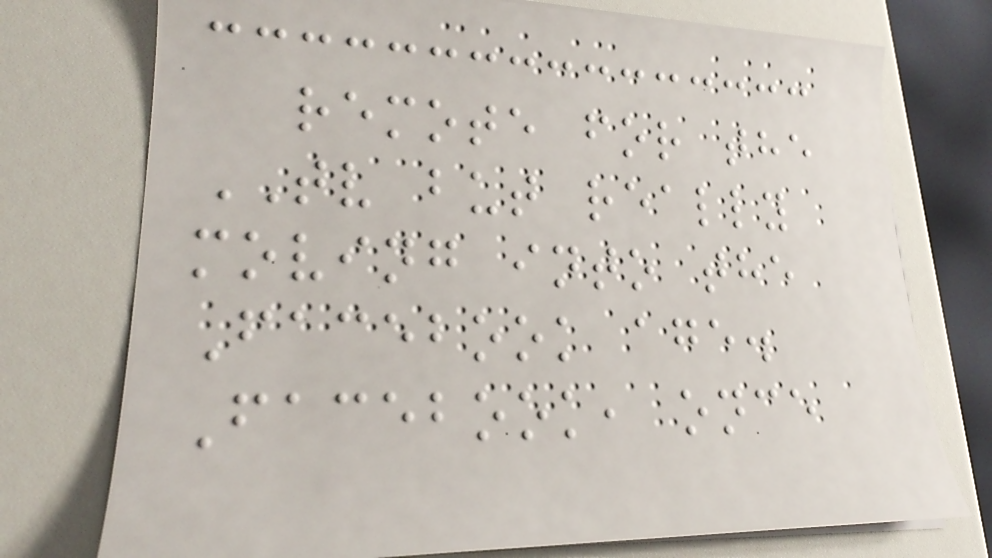remote for the
TV but really
moving into the
Facebook age.
Facebook, once
